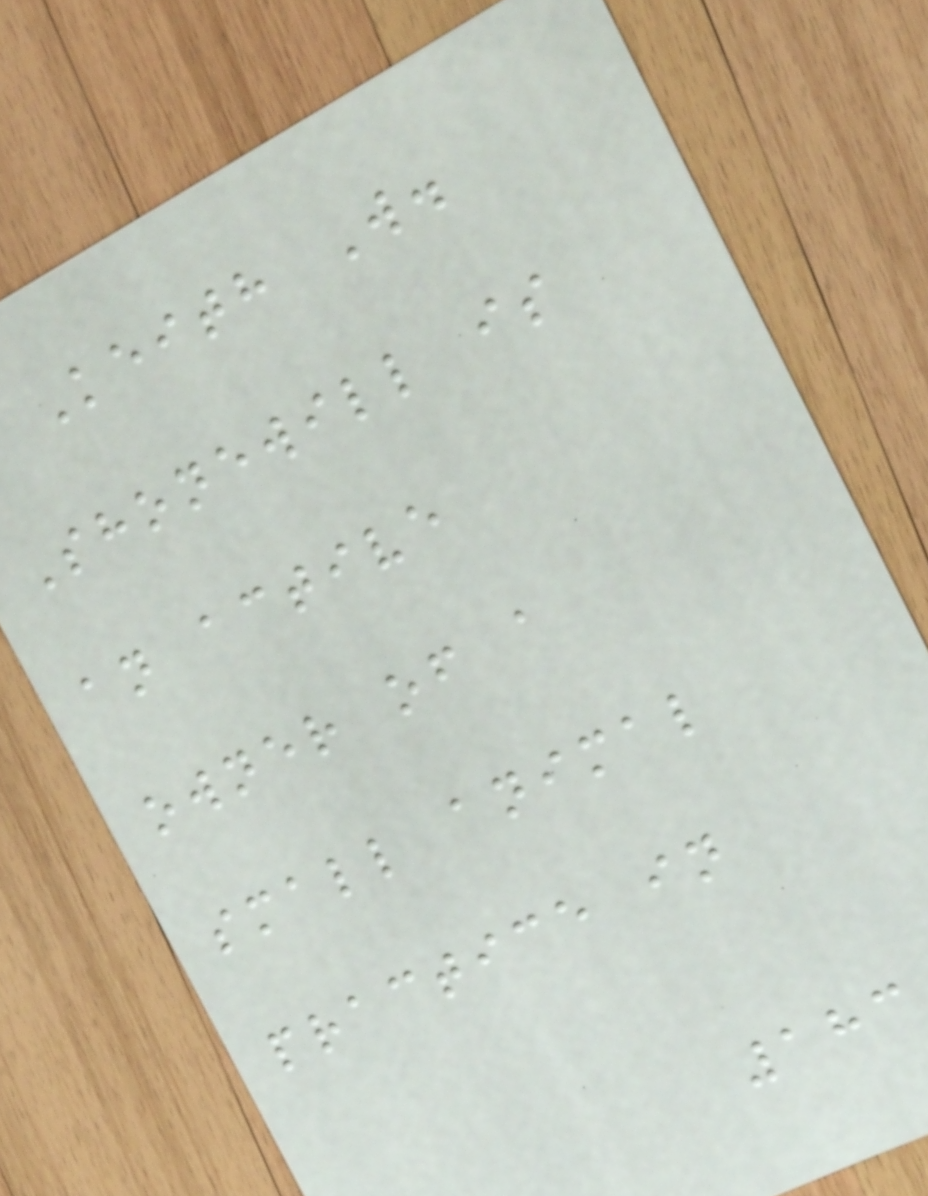Keith W.
Shonewill is
an active
owner of a
small animal
practice in
183
